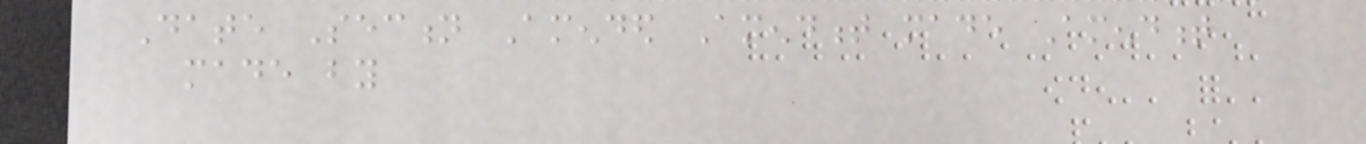Date Section Amended Amendment made Amendment
made by
